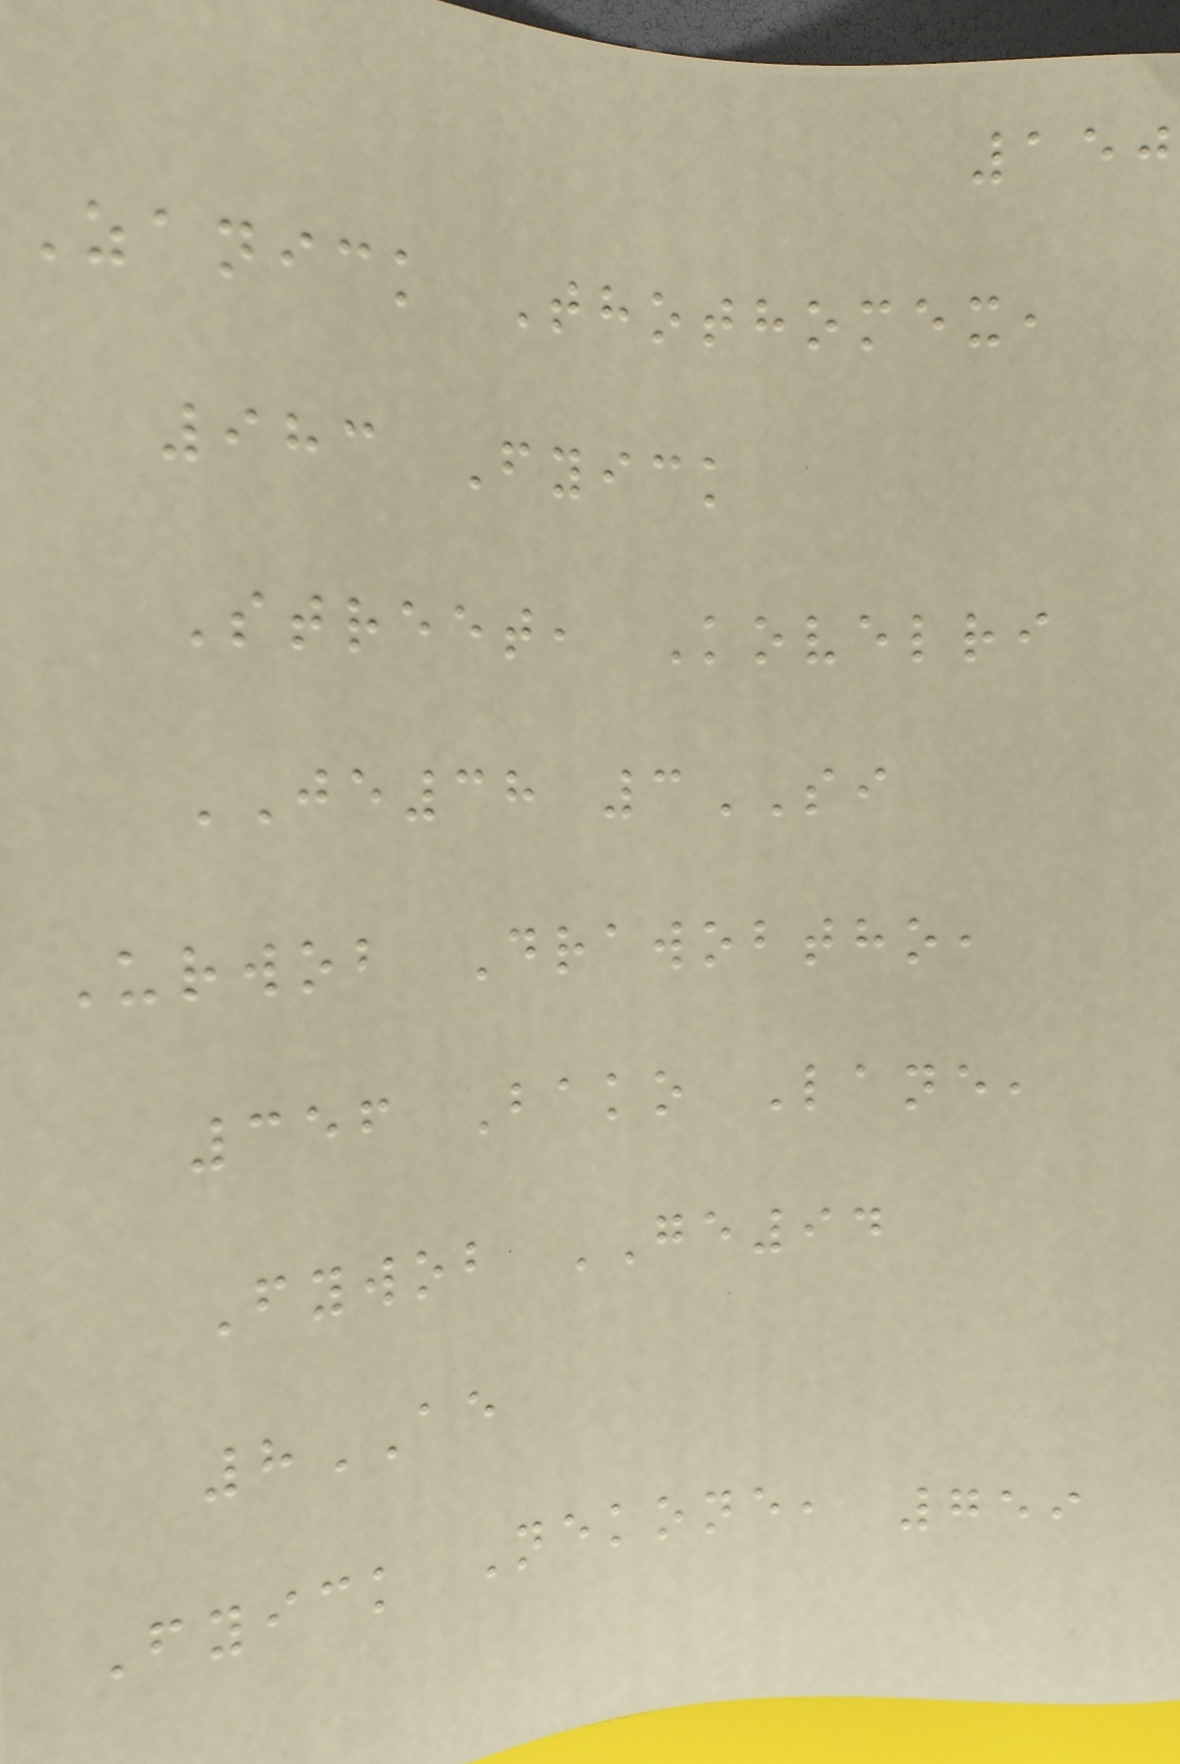150
Zanick Thothomex,
983 Fyick
Street, Kovelri
JE38 3SI
Urwob Drawobtho,
356 Bako Lane,
Fywob GE94
8AE
Fyick Nekone, 759
